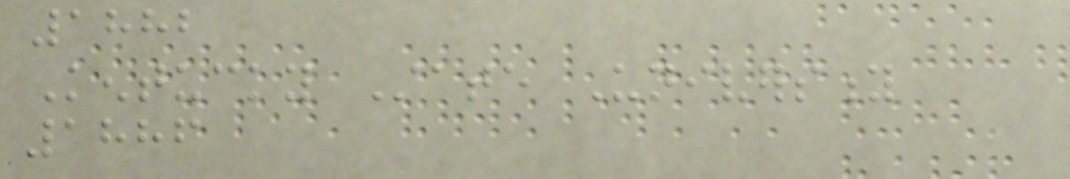1882
Kentucky State University
1886
